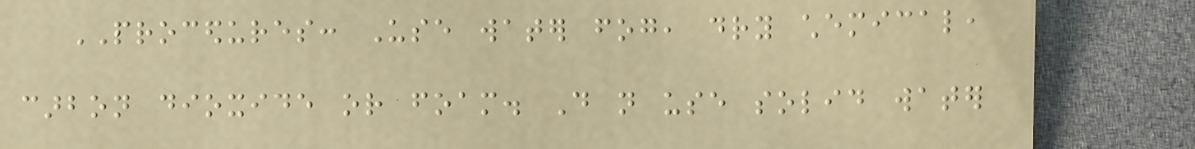PROCEDURES: Use water fog, dry chemical,
carbon dioxide or foam. Do not use solid water
